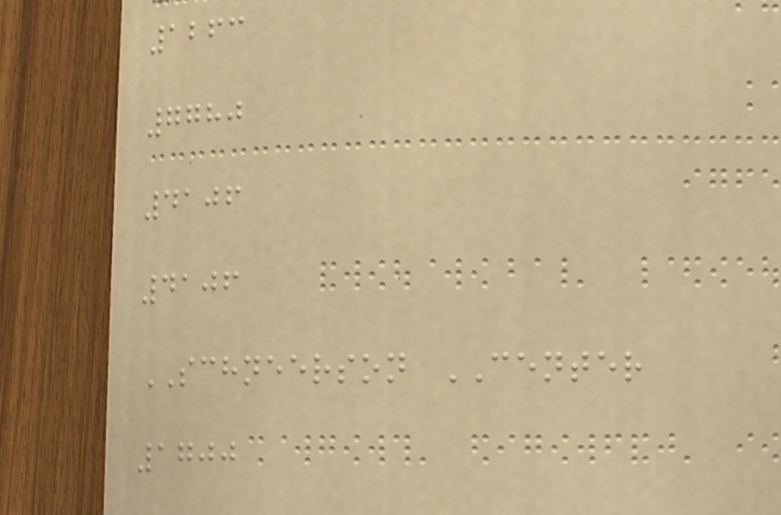1263
7780
4106
4106
SCHNEERSON CENTER
1700
